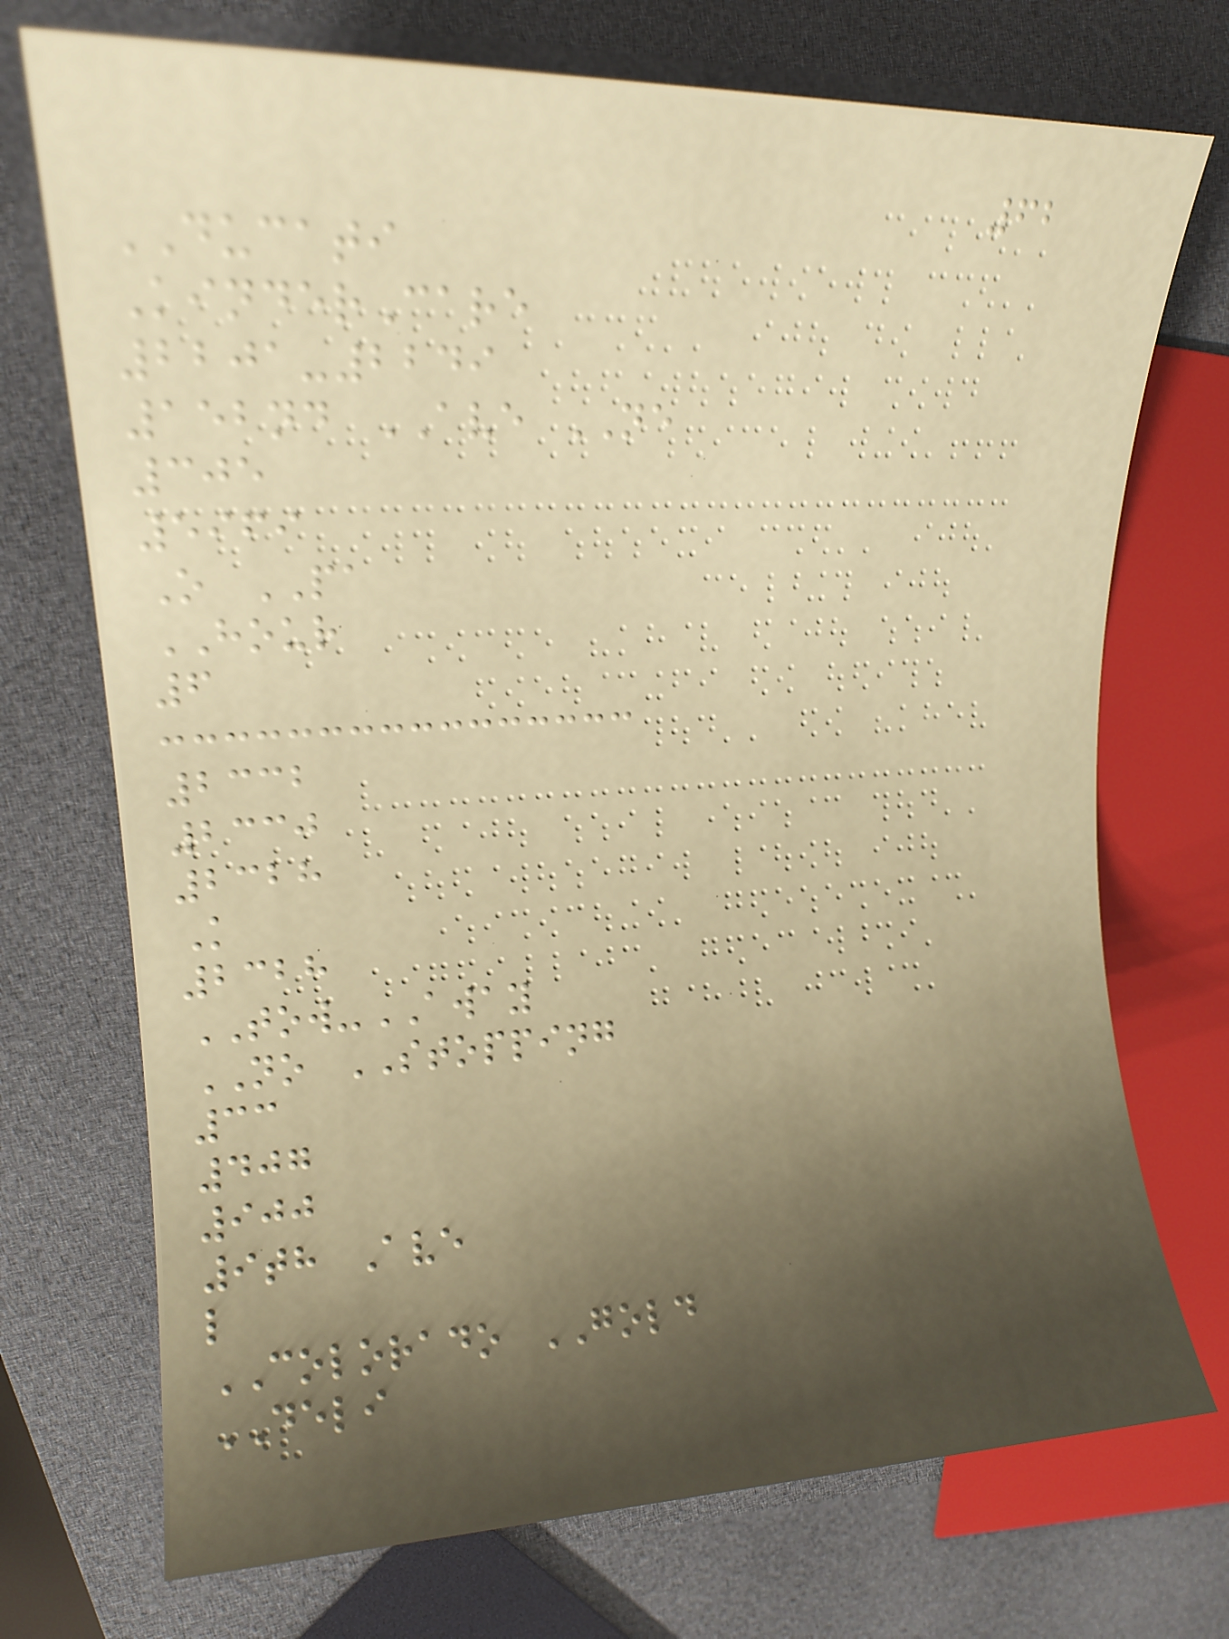62
DUCATI
KinderCare
2201-2249
152nd AVE NE
305
5969
O PA
HOUR
6
2332
2330
2328
K
2328
TOW-AWAY
NO STOPPING
33
407
900
9th Ave
l
COLORADO GOLD
DELI
